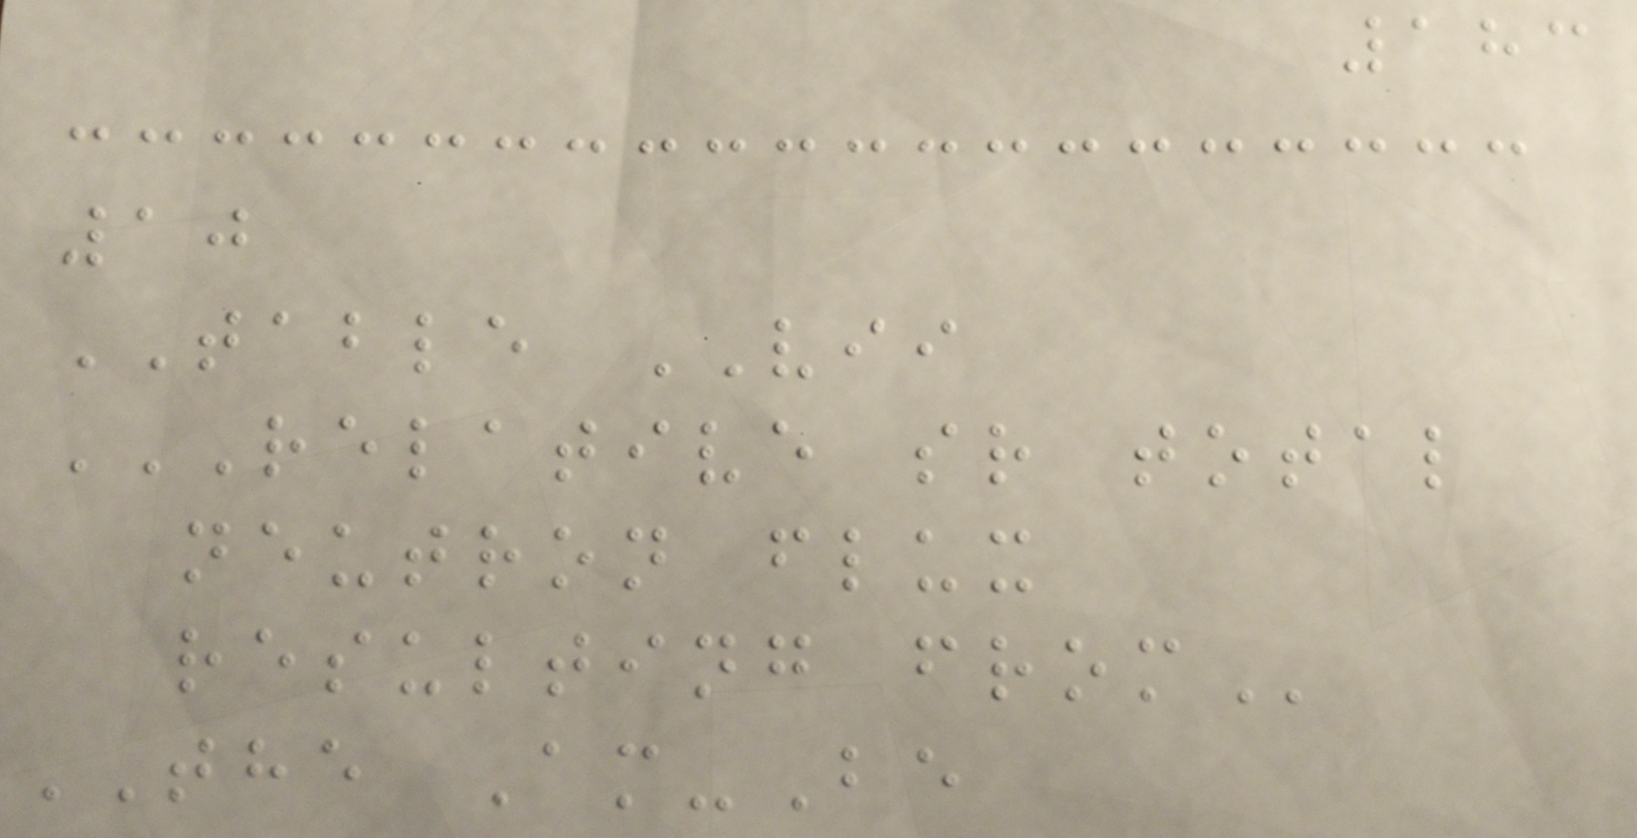183
10
TABLE VII
RELATIVE SR TOTAL
NEUTRON FLUX
RESULTING FROM
THE Am-Be
